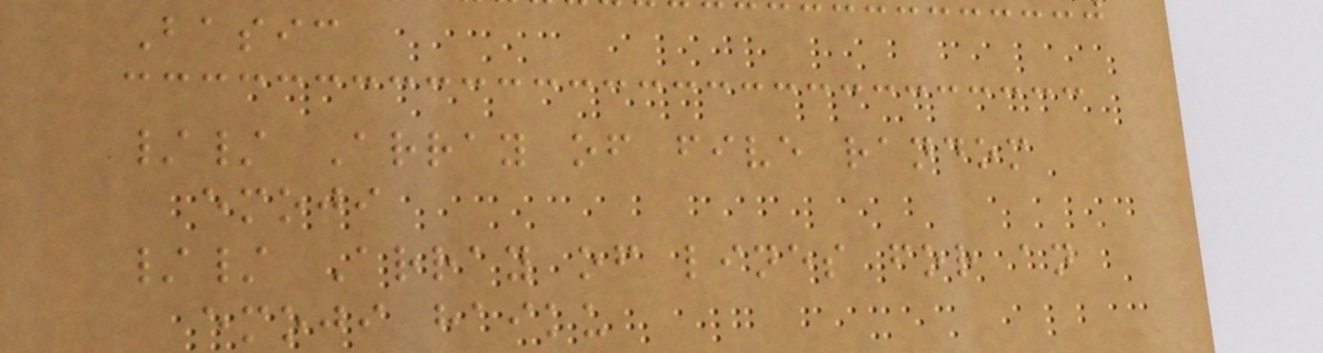Basic
// Array of five random
emoji
// Array of lines for an
emoji haiku
